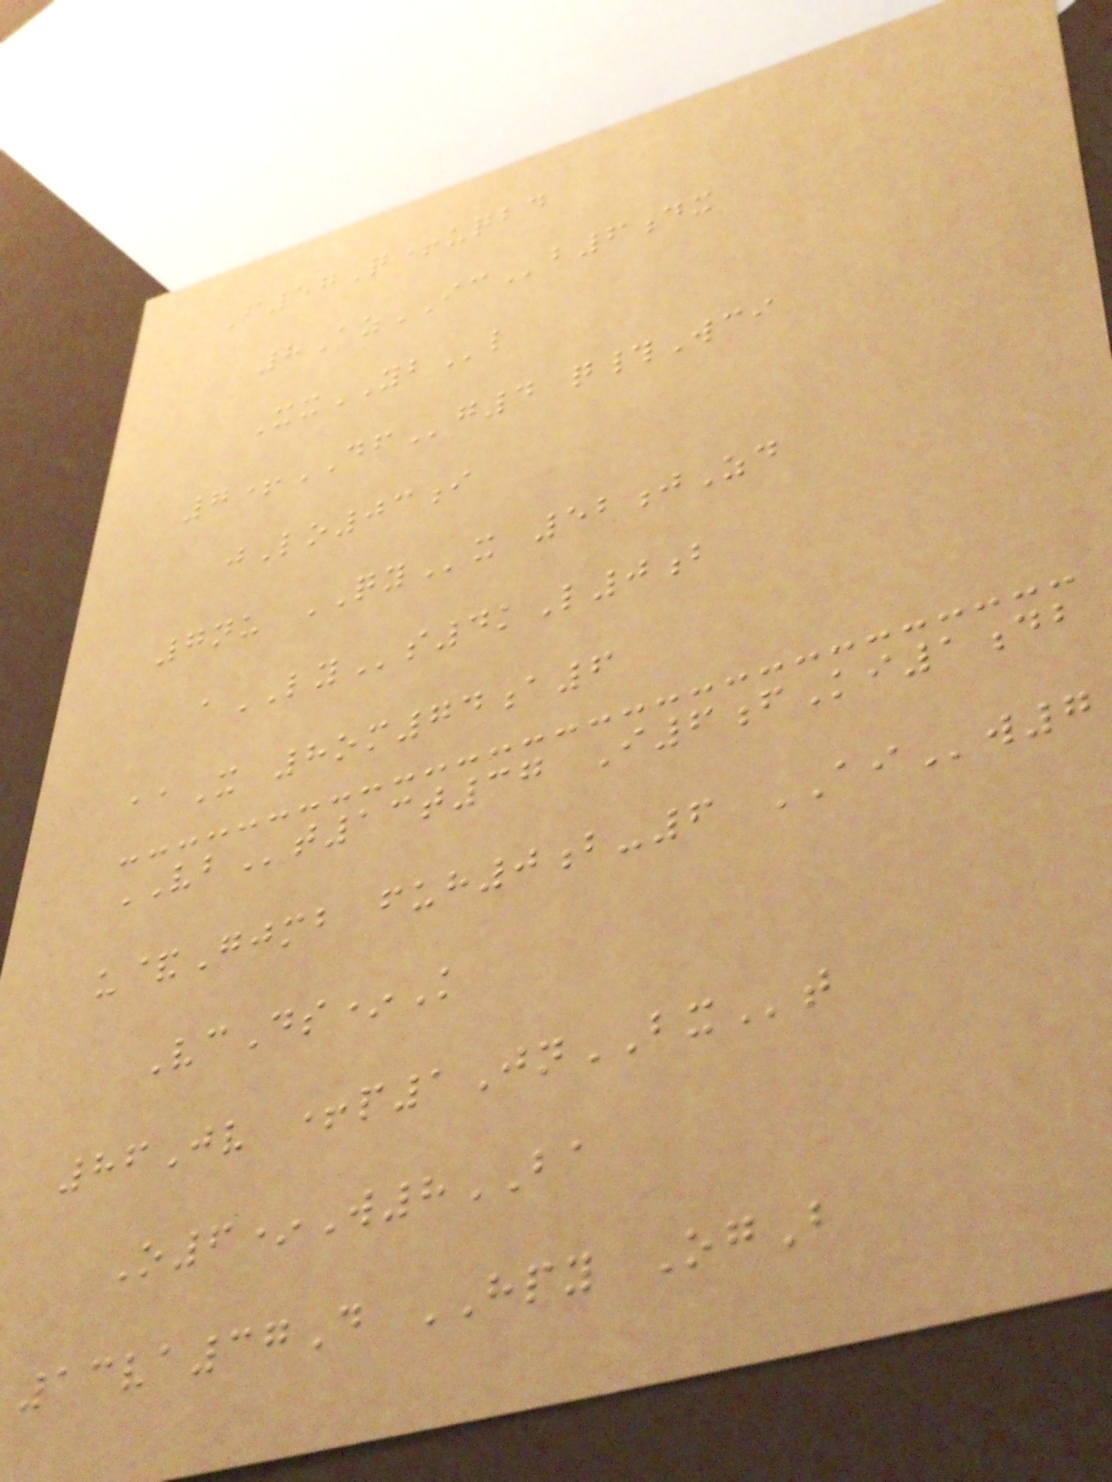F57Q+uqbd
8AzICb6dx
XxYBl
7+DFg4 q#Wci
jLo03i
7nu QYx 52jZd
aLYs4kL0b
aaX 8om74a6
VBt13t37 I6fKi1db
u&Gjmb fuh0b-6 AIw7
VcDs*K
86Jv +p1JnBXt
O6*W8BA
13va37D HPY OgB
